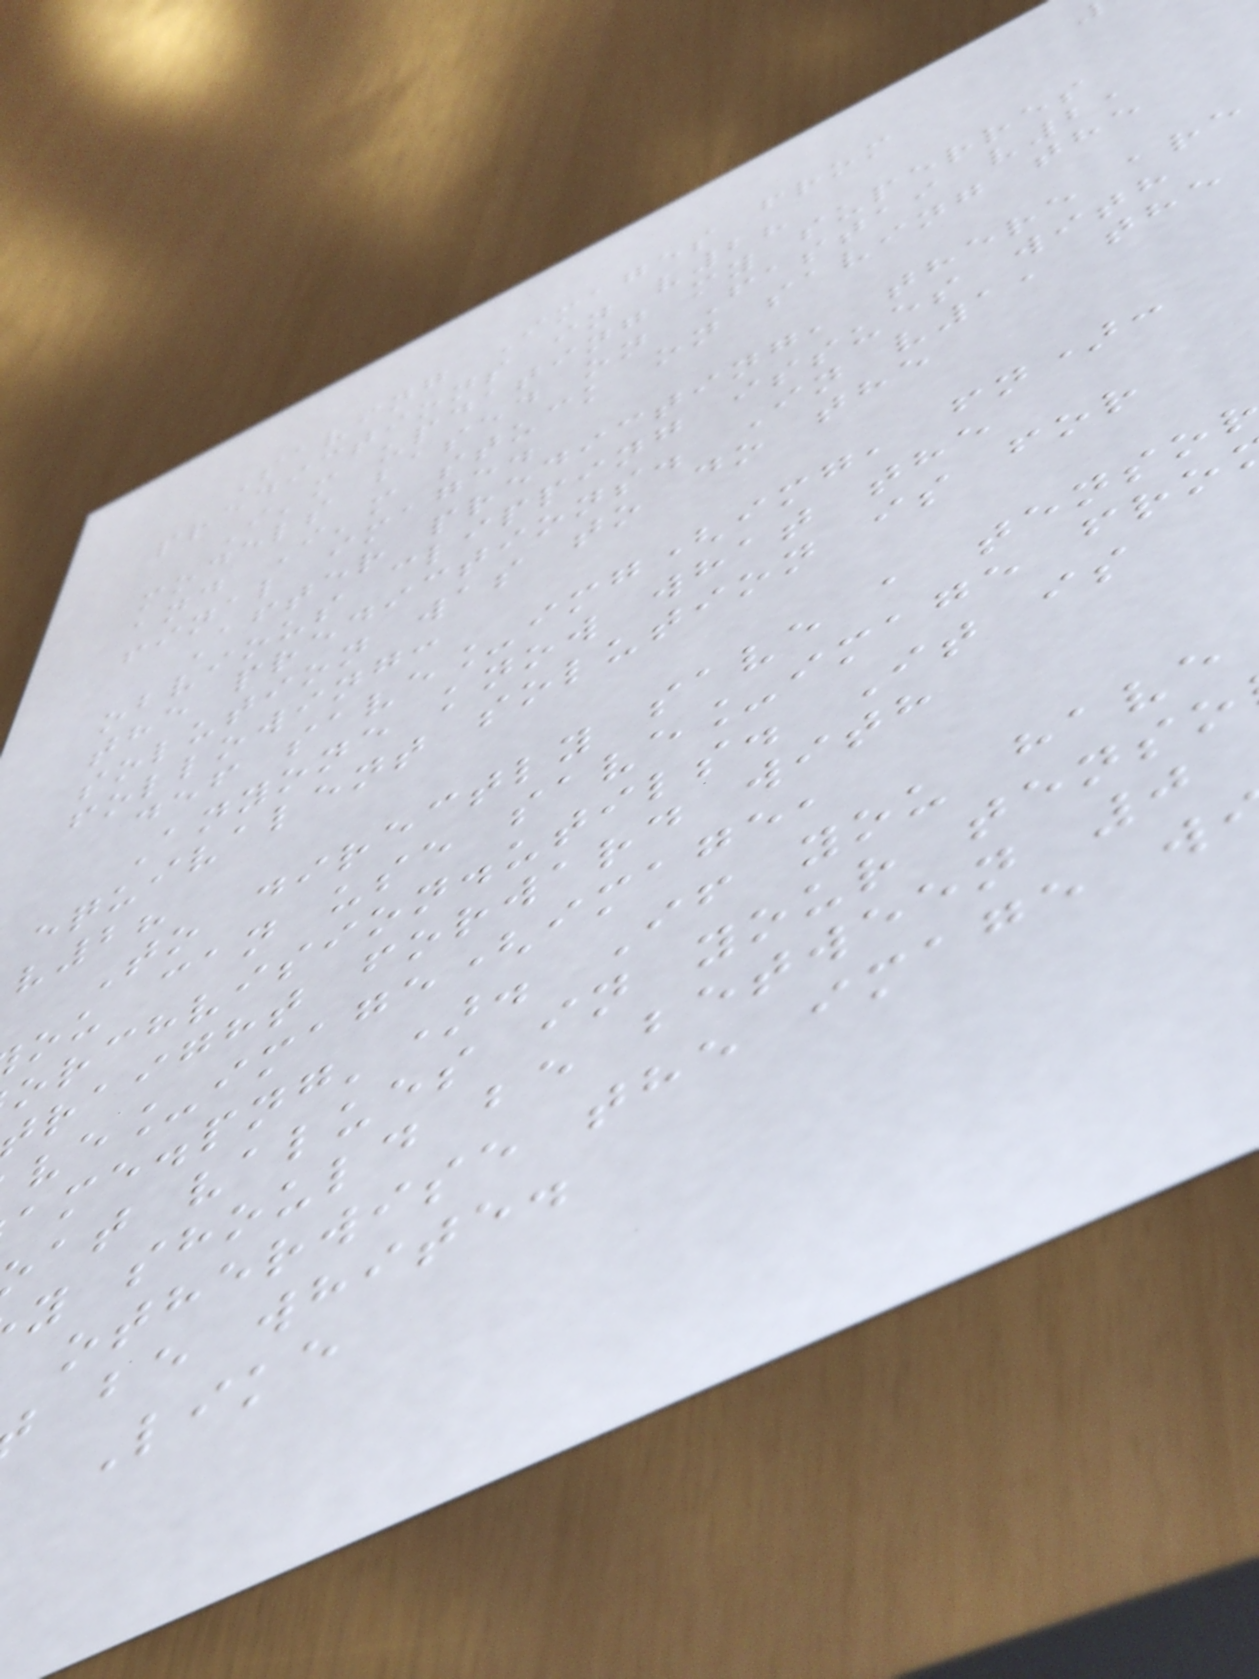Saving Images from
predictions in v2?
I'm updating my superres
models based on Fastai v2,
and I'm stuck on saving the
final image.
After predicting, there are
obvious clipping issues with
the predictions. In v1, the
solution was to do the
following:
def save_img(img, fn):
Anyone know what the
equivalent solution is for
v2?
To directly save a tenso
ou can use save_image fro
orchvision.utils. It is
raight forward with
ve_image(image,
ame.png'). If you have
at values in your tenso
y should be between 0
otherwise the image w
be white.
Like
